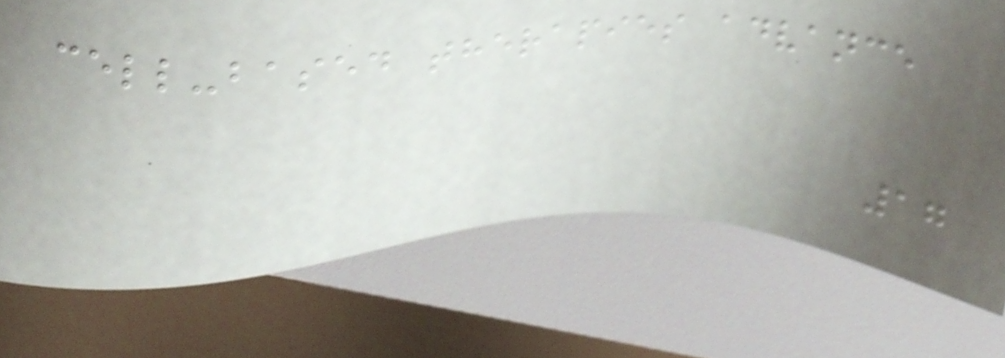cell-based therapies advance
17
